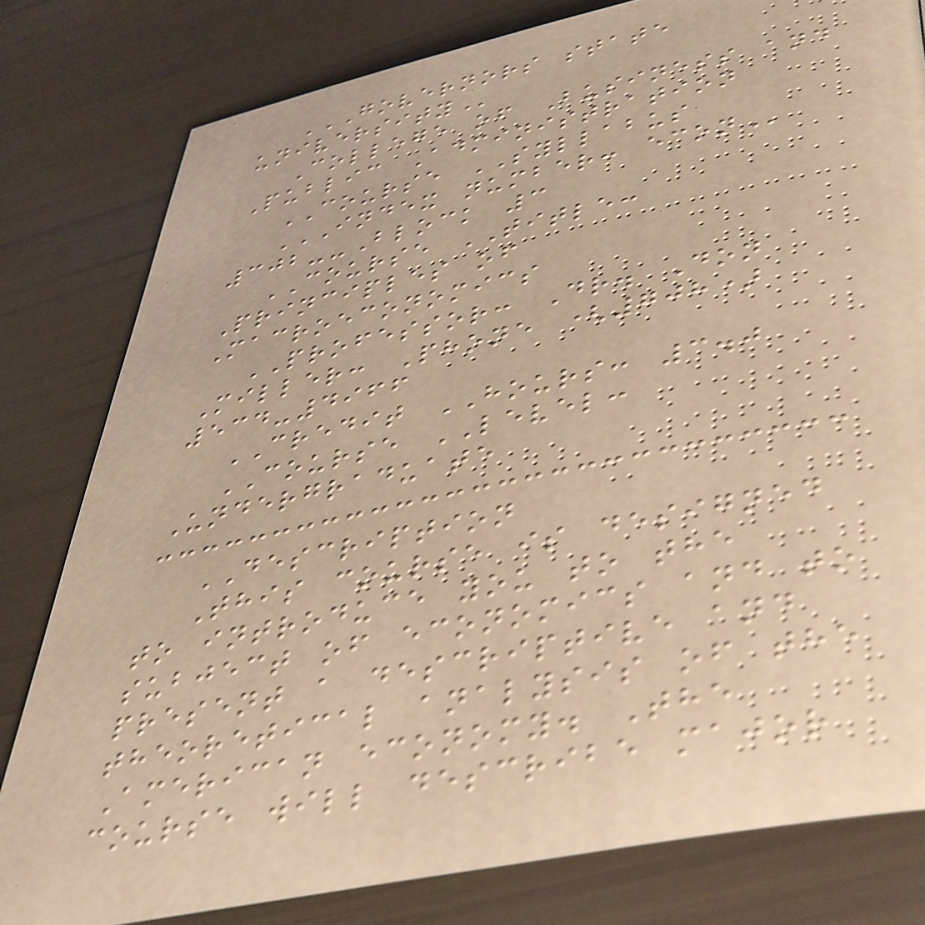GOVERNORS STATE
UNIVERSITY
College of Business and
Public Administration
COURSE SYLLABUS
INDEX NUMBER: ECON
302--Block 3
COURSE TITLE:
Principles of
Macroeconomics
PROFESSOR: Dr. Don
Miller: Phone (708)
534-4966
CREDIT HOURS: 3.0
COURSE LEVEL:
Undergraduate
DESCRIPTION
This course is designed
to introduce you to the
subject of economics and to
present a descriptive and
theoretical analysis of the
American economy. The
course will describe major
